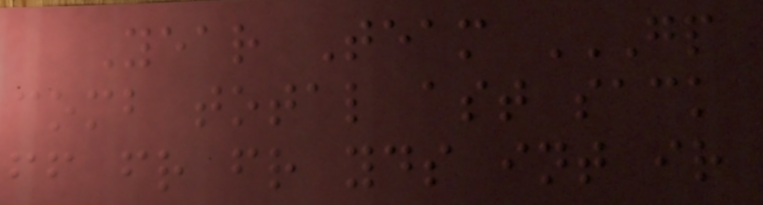Year Team GP
COMB TOTAL AST SACK
FF FR FR YDS INT IR
